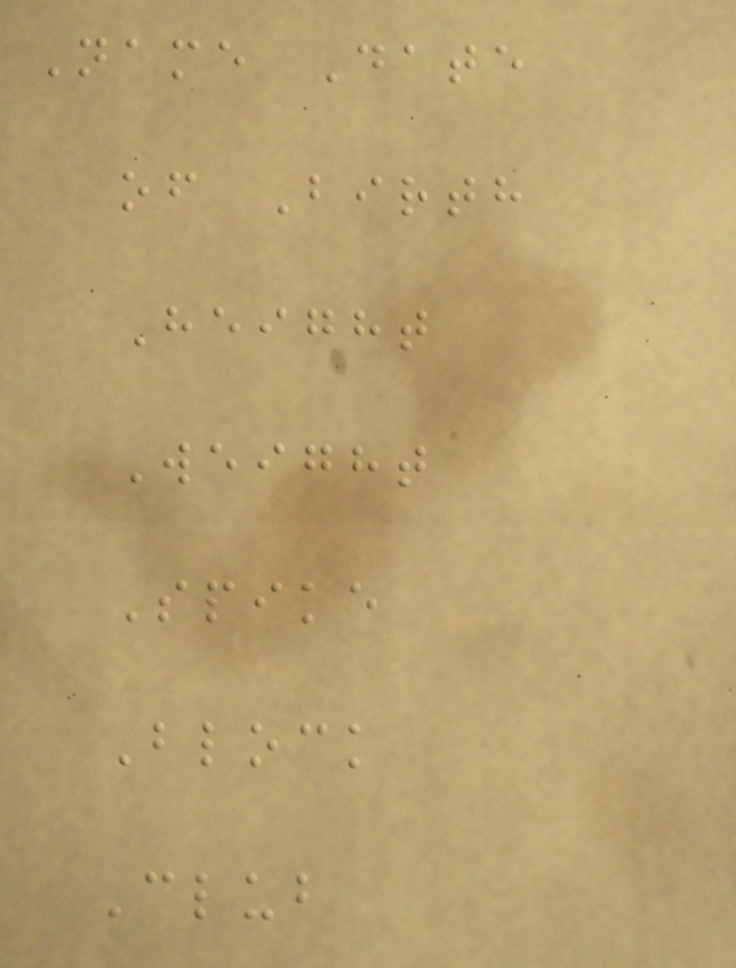Name Date
of Birth
Height
Weight
Spike
Block
Club
